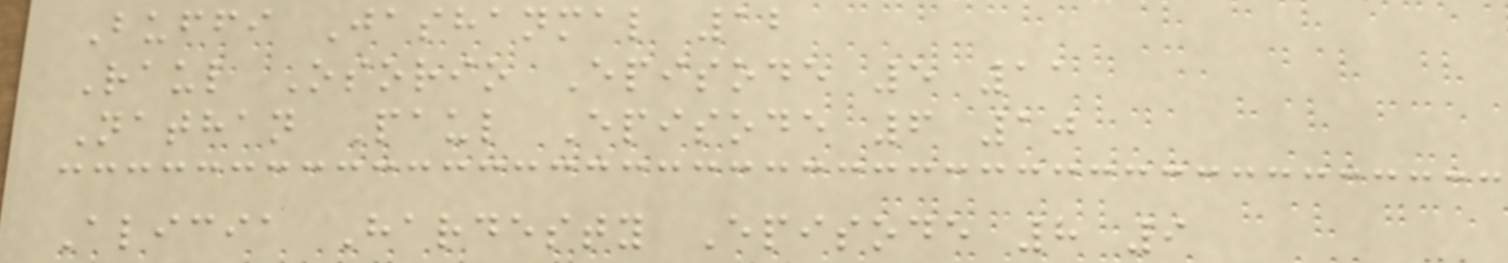Buffi Jashanmal 12
Raul Osorio Episode 5 11
Nathan Paul Episode 6 10
Alicia Hardesty Episode 8 9
